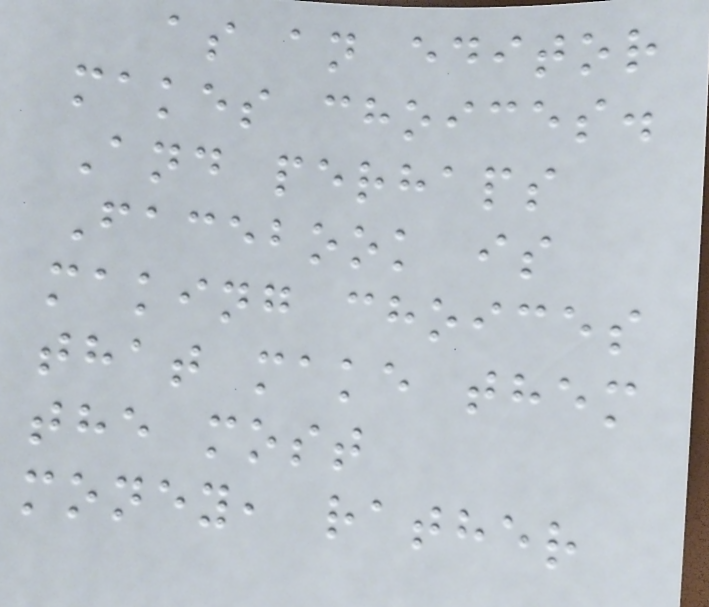as an editor
makes choices.
And perhaps
Facebook is
making choices
that make them
the most
money, rather
